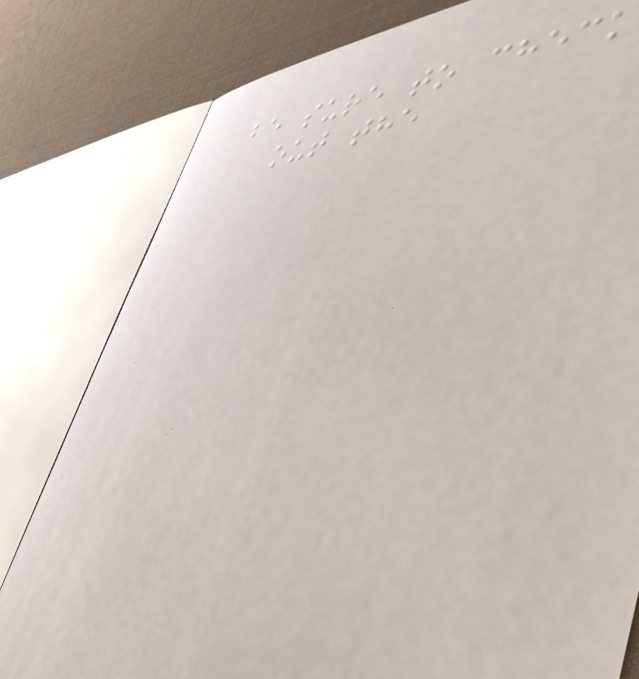be sure to check
out the
